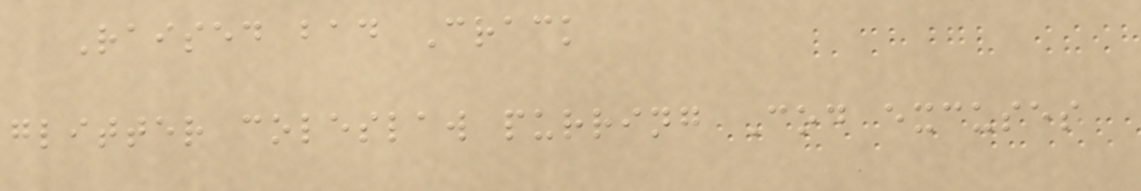Raised bad Crack
glitter coleslaw purring Cod excuses
